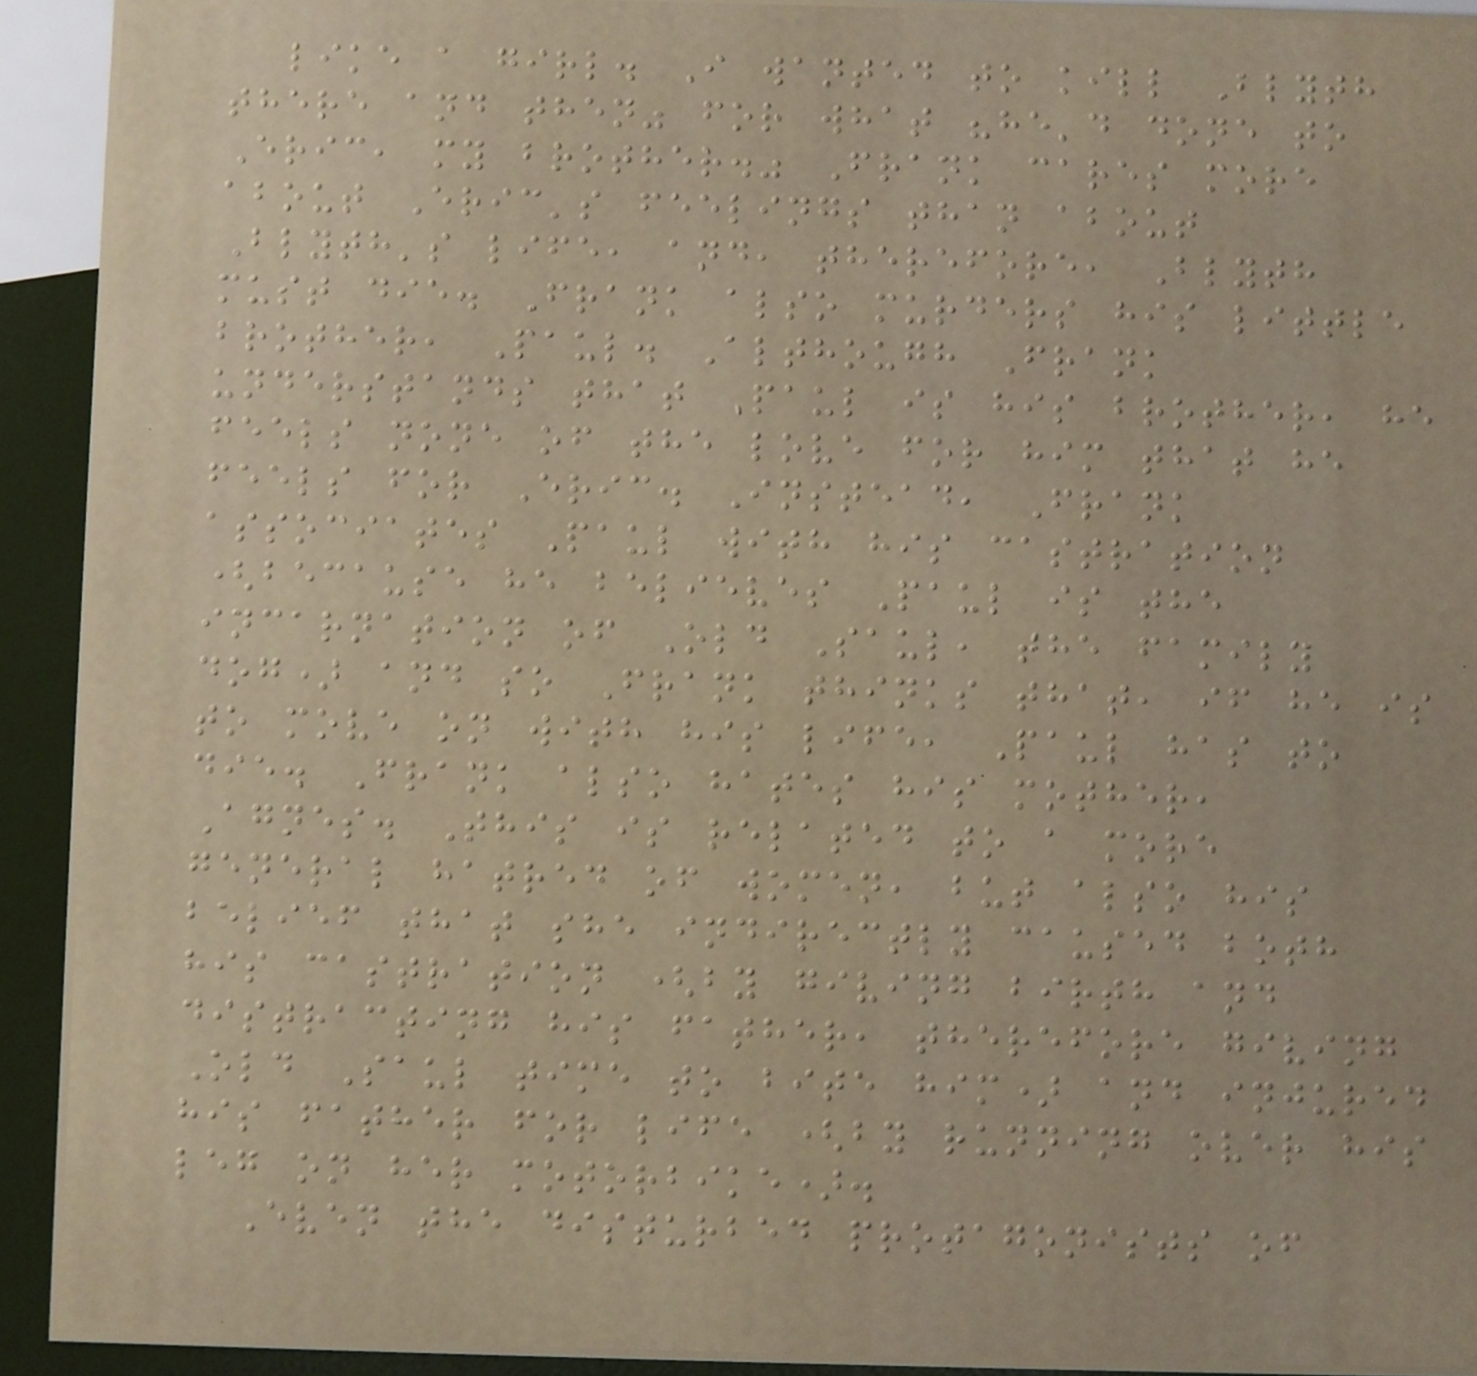like a girl. I wanted to kill Blyth
there and then" for what "he'd done to
Eric, my brother." Frank cares more
about Eric's feelings than about
Blyth's life, and, therefore, Blyth
must die. Frank also murders his little
brother, Paul. Although Frank
understands that Paul is his brother, he
feels none of the love for him that he
feels for Eric. Instead, Frank
associates Paul with his castration
(because he believes Paul is the
incarnation of Old Saul, the family
dog) and so Frank thinks that, if he is
to move on with his life, Paul has to
die. Frank also hates his mother,
Agnes. This is related to a more
general hatred of women, but also his
belief that she indirectly caused both
his castration (by giving birth and
distracting his father, therefore giving
Old Saul time to bite him) and injured
his father for life (by running over his
leg on her motorbike).
Even the disturbed protagonists of
